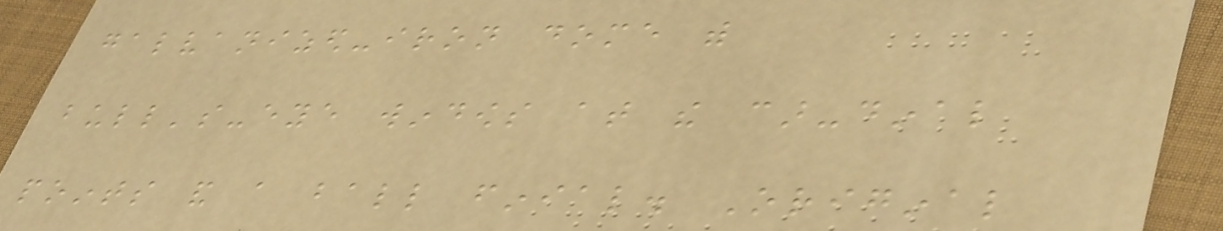galvanized-iron dome with
bull's-eye windows at the car-dinal
points and a ball finial. Original
